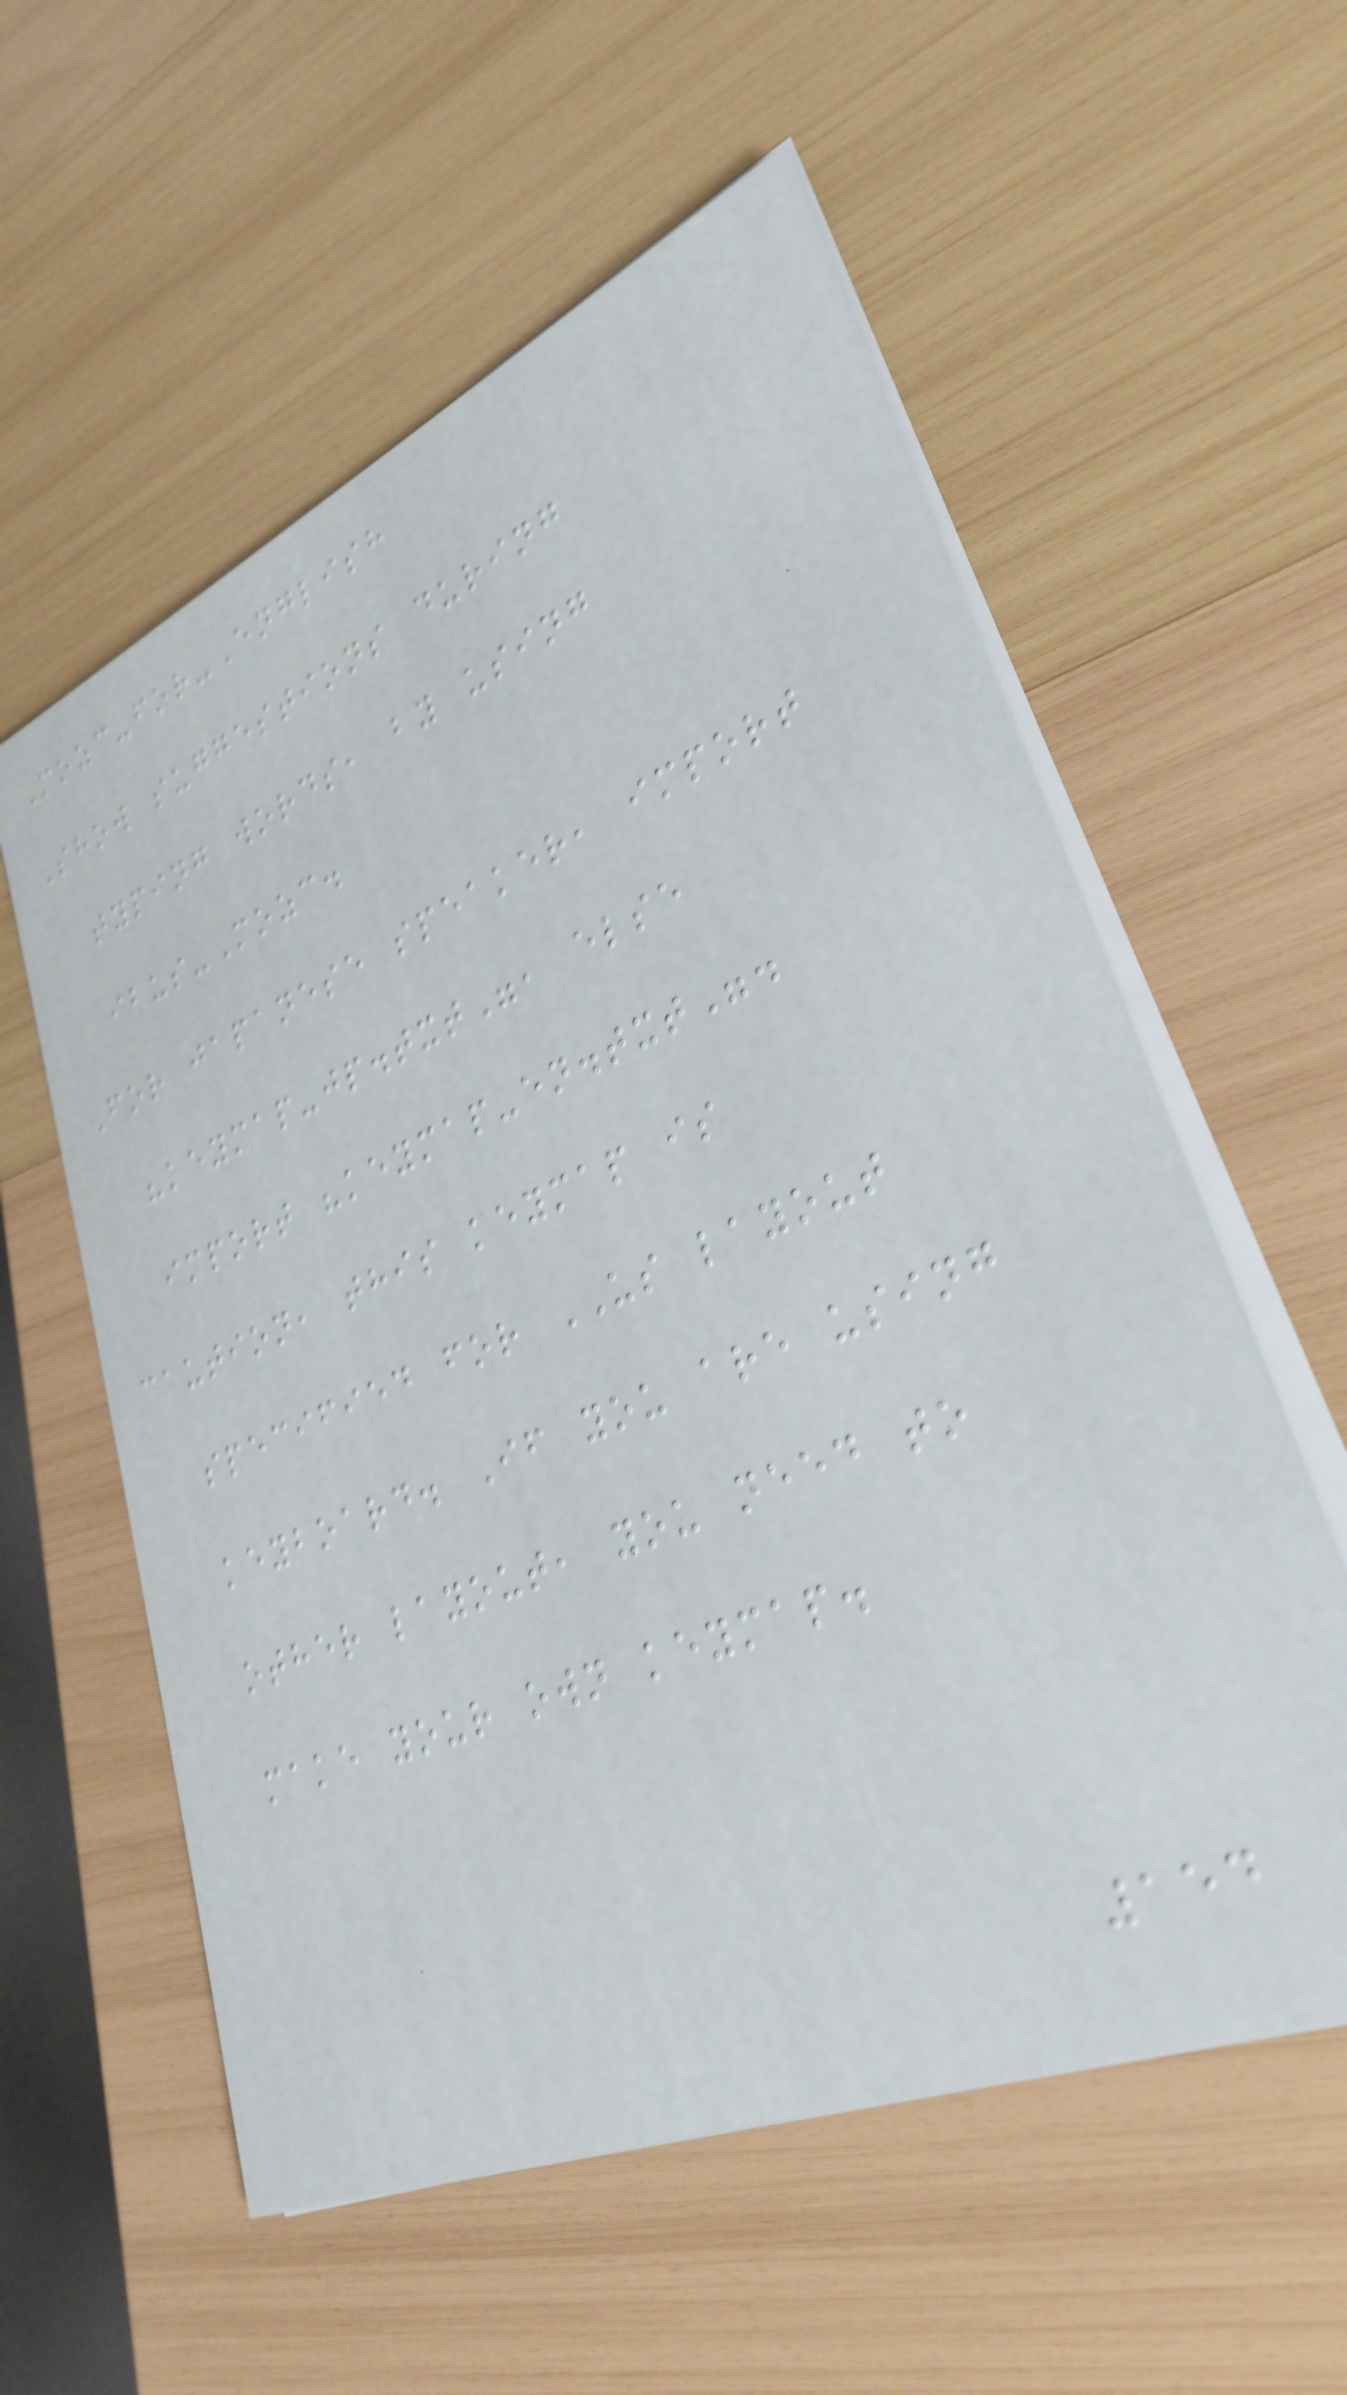Mozc-for-English
Show suggestions during
typing words, by using
ibus-Mozc.
For japanese speaker, import
"keymap-jp.txt", else
import "keymap-en.txt".
caution, this keymap is
specified for US layout
keyboard. If you are using
other layout, you need to
make your own keymap.
154
